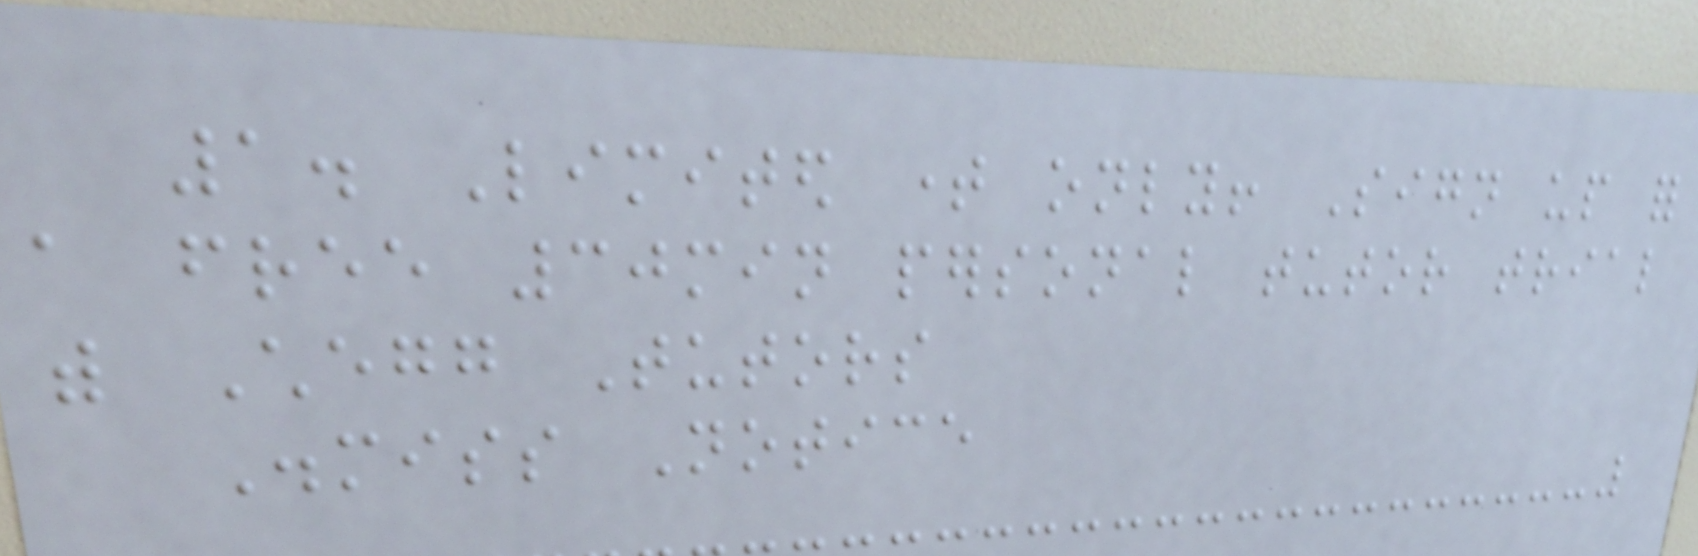1. Limited time only! Sign up for
a free 30min personal tutor trial
with Chegg Tutors
Dismiss Notice
